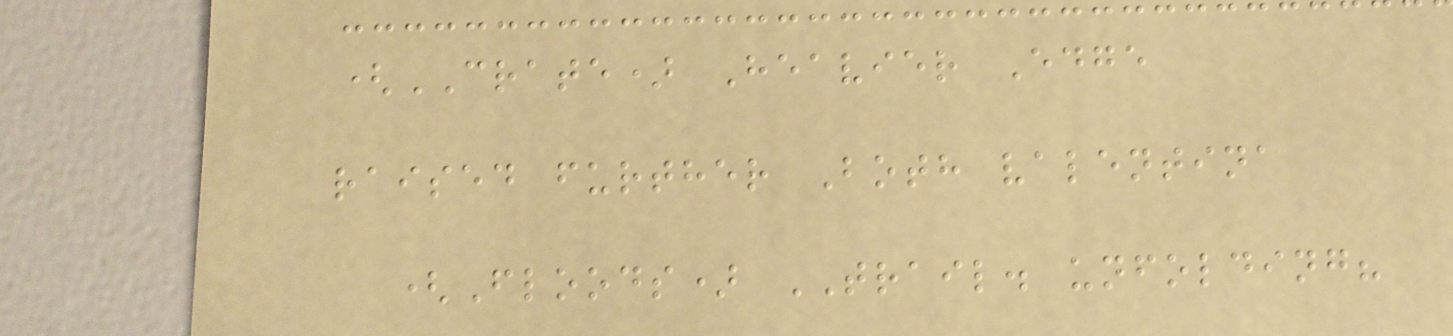(CRATE) Heavier Edge
raised further Both valentina
(Floods) TRAIL. unfolding?
